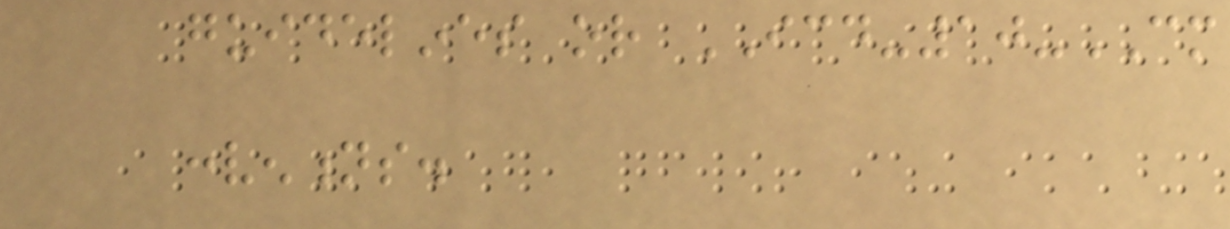guidelines or ICD-10-CM
conventions.
